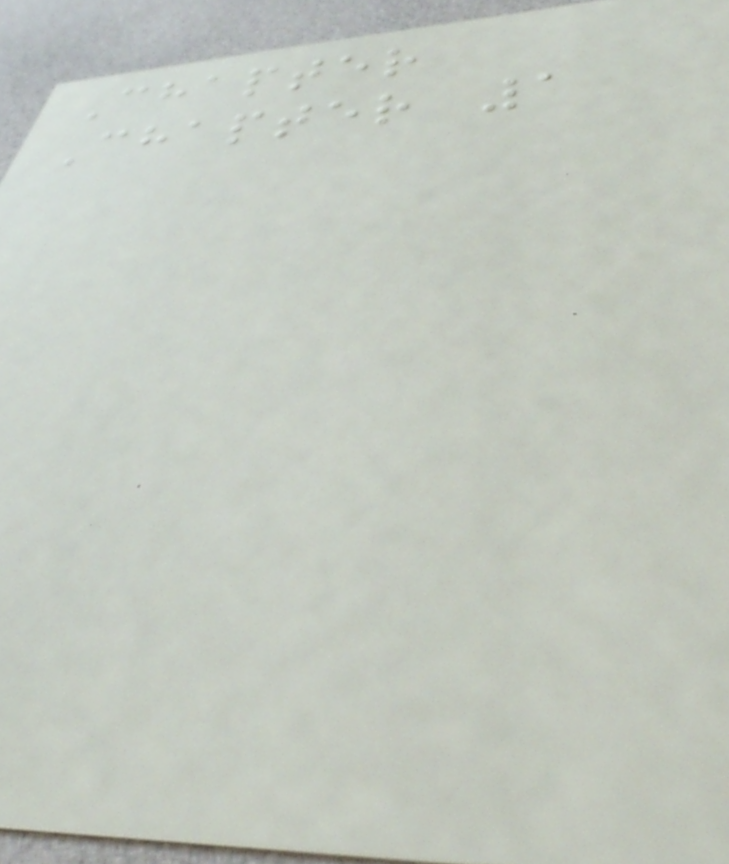Chapter
Chapter 1
